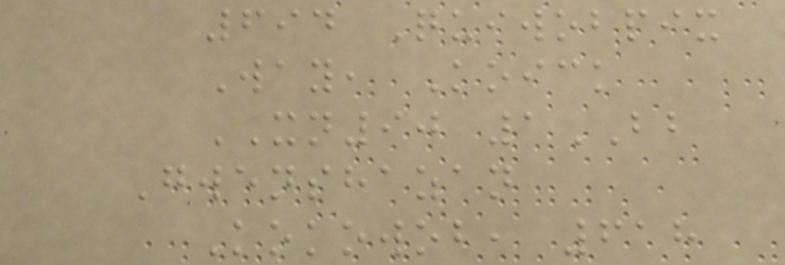694 Quiwobpix
Way, Koick
XN90 1BB
Gwenshazan
Kokowob, 618
